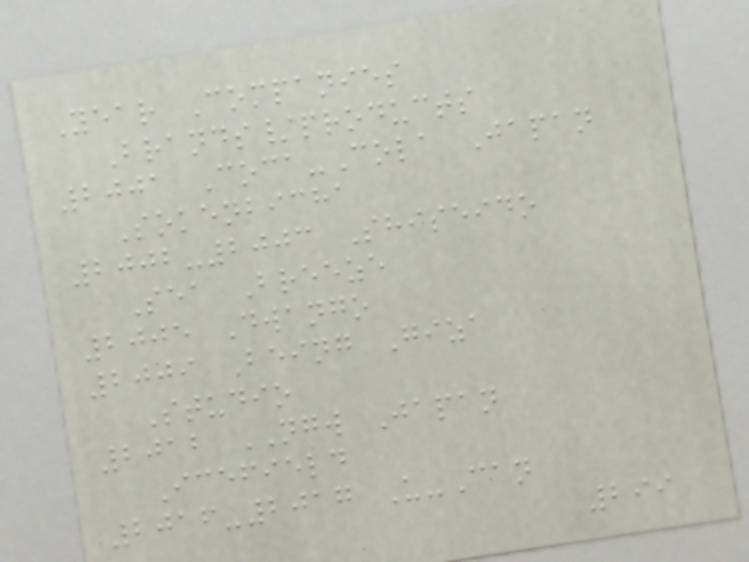Year Companies
Brands/products
2001 Coca-Cola Japan
Sokenbicha
2002-2003 Shiseido
Sea Breeze
2005 Dwango
2009 Being Giza
Studio
2012 NGW Japan
Icefield
2016-2017 U-Can
299
